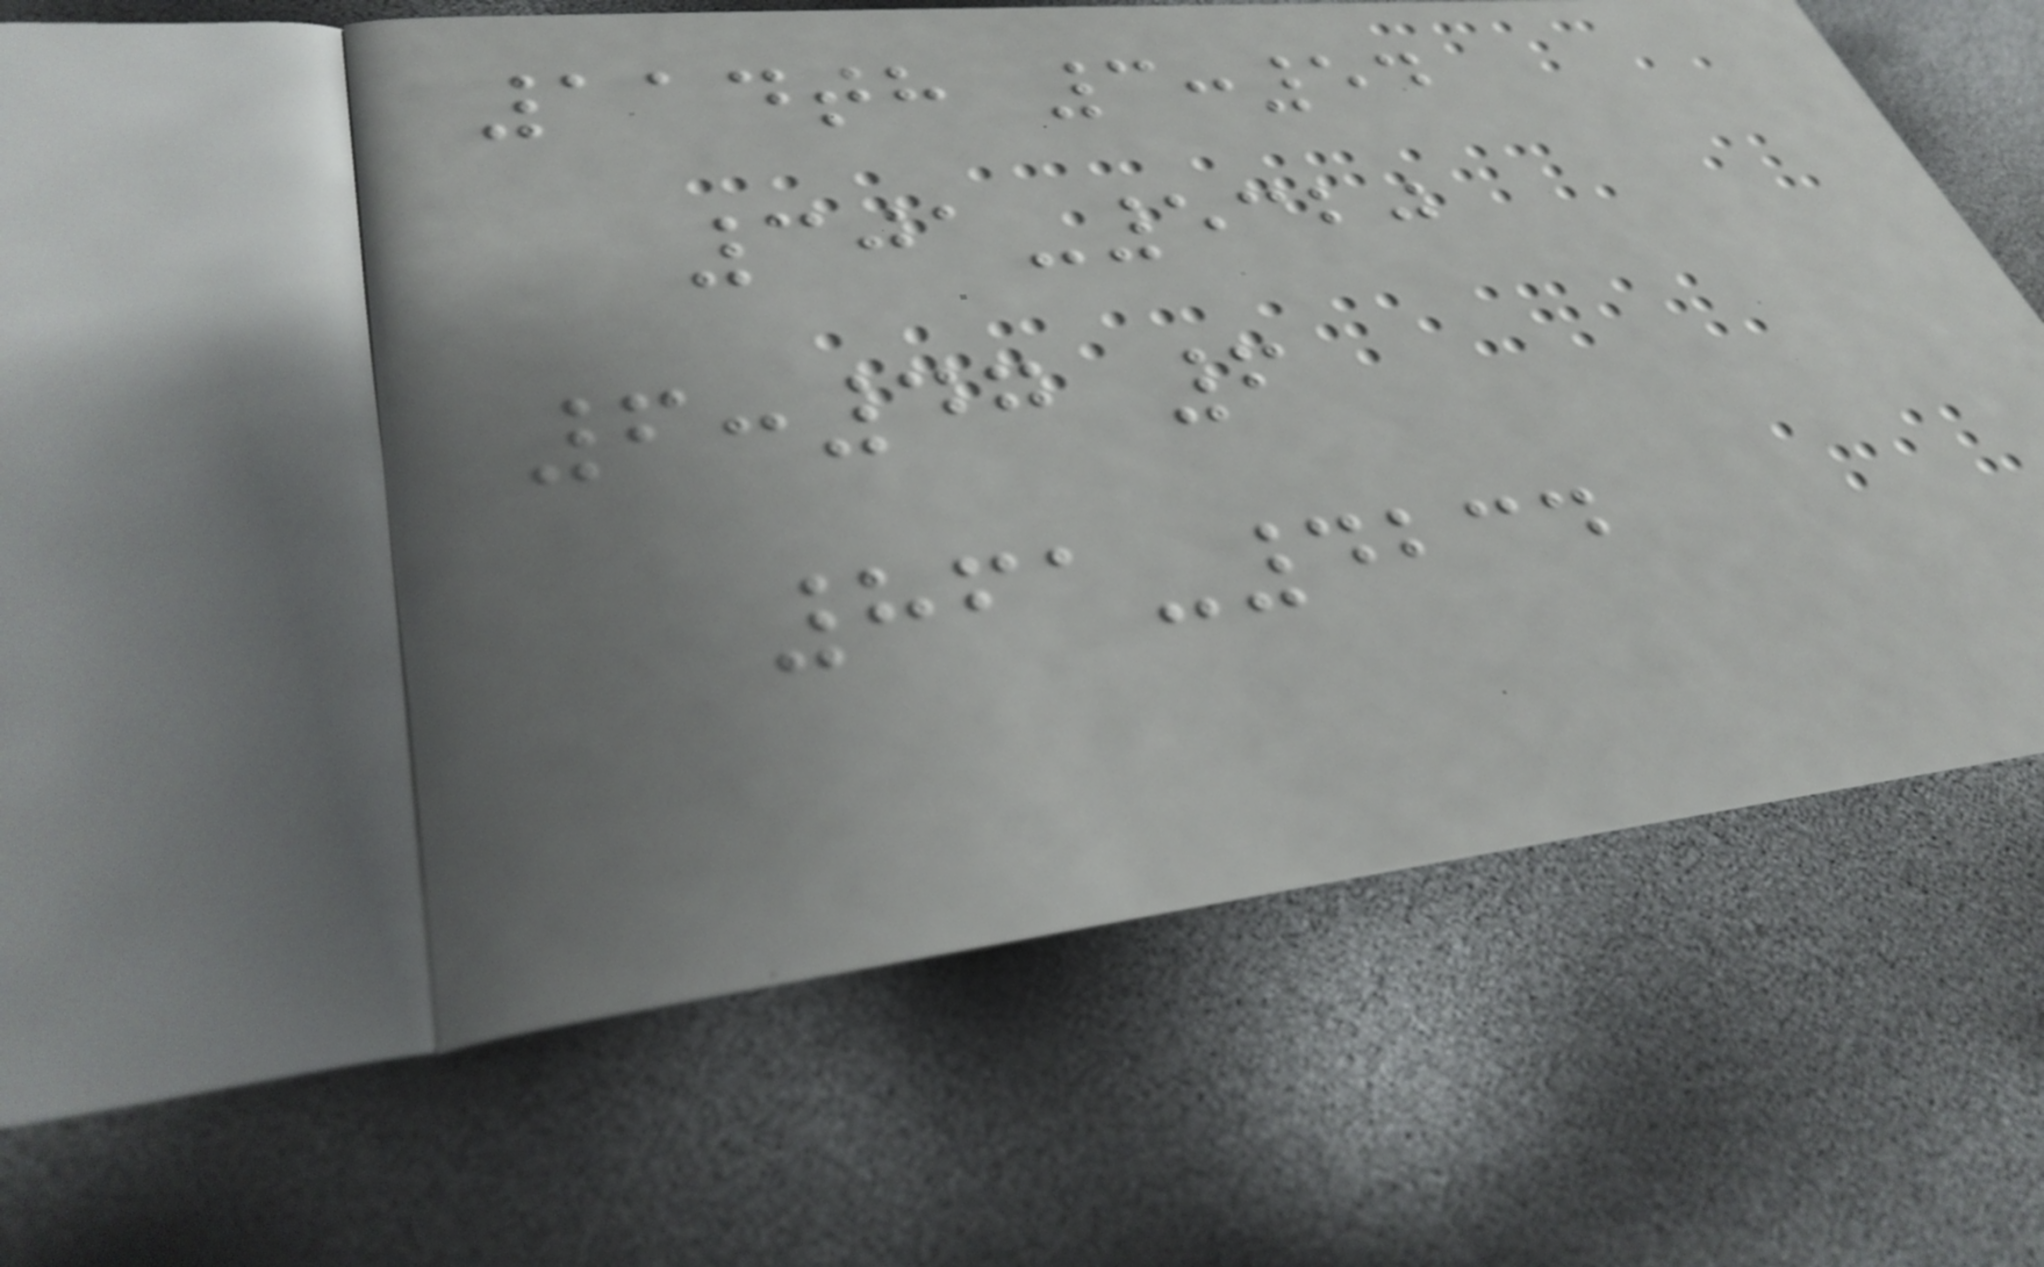114th 3:54
301-5320
6:47 6
861-4234
